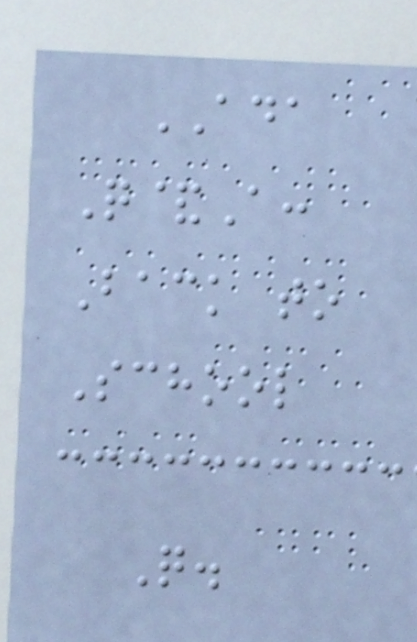ADA
Q&A:
Back to
School
Q.
